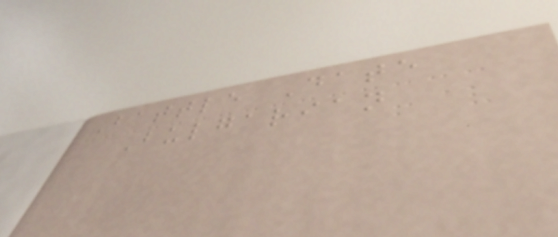Battle Date
Bulgarian
